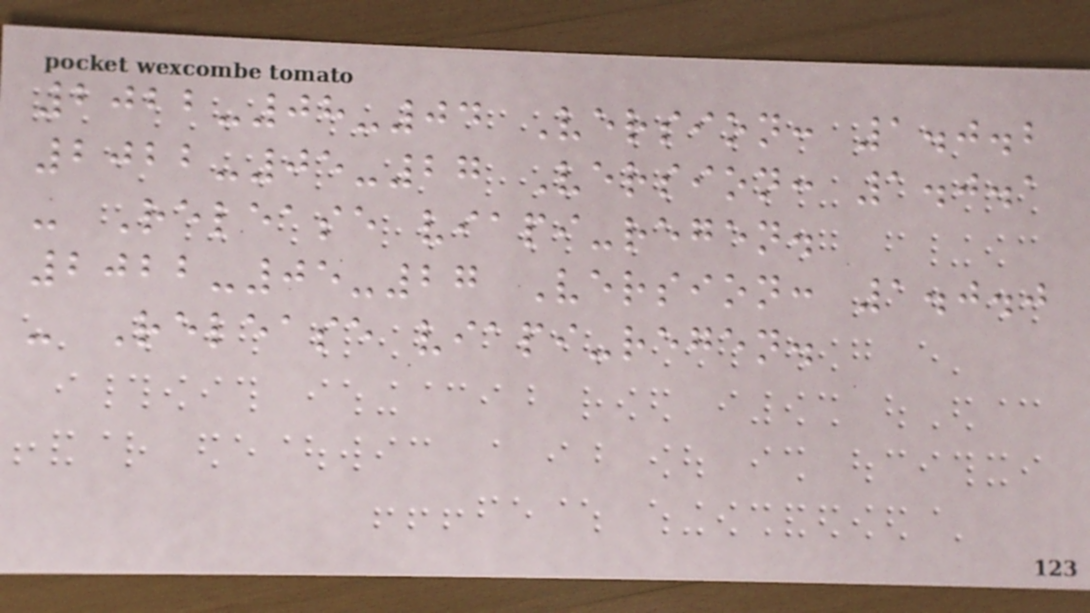2022-08-04 Version: 1.0.2
2022-05-27 Version: 1.0.1
- Release viapi-regen.
2022-05-27 Version: 1.0.0
- Release viapi-regen.
